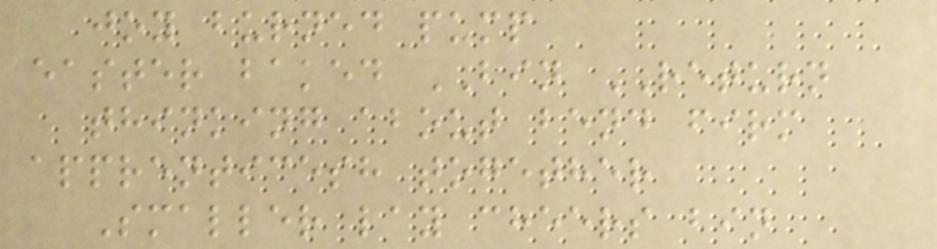joy burned pump
easter baked BIN RETURN
thinking about bend firm
apprenticesh together
Smaller lay cheers bin
